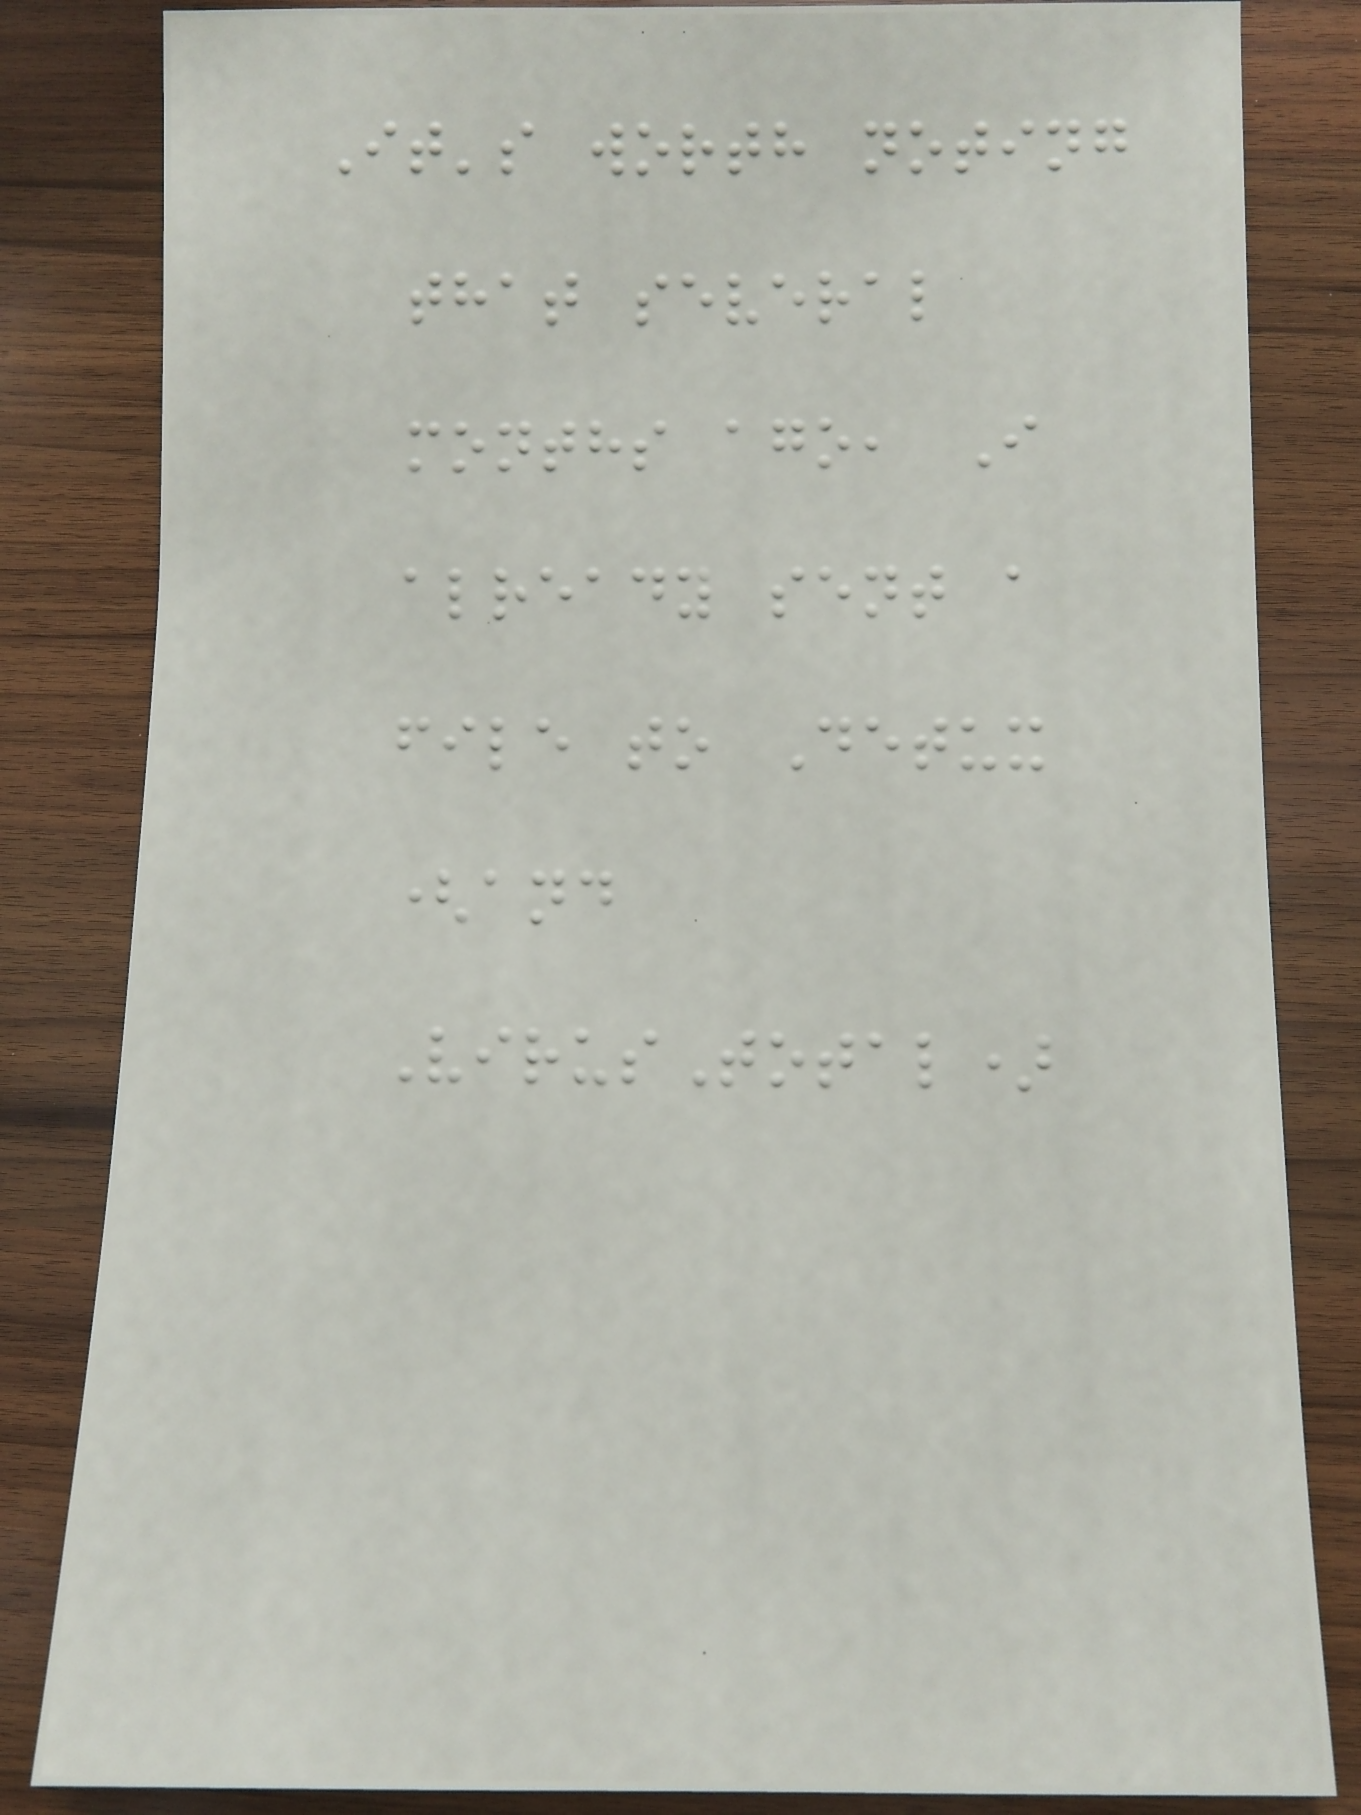It's worth noting
that several
months ago, I
already sent a
file to Detux
(and
VirusTotal)
